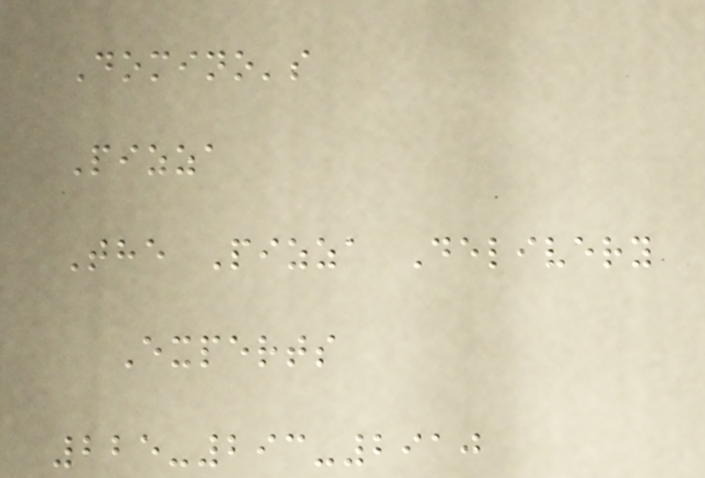Domino's
Pizza
The Pizza Delivery
Experts
225-293-2910
